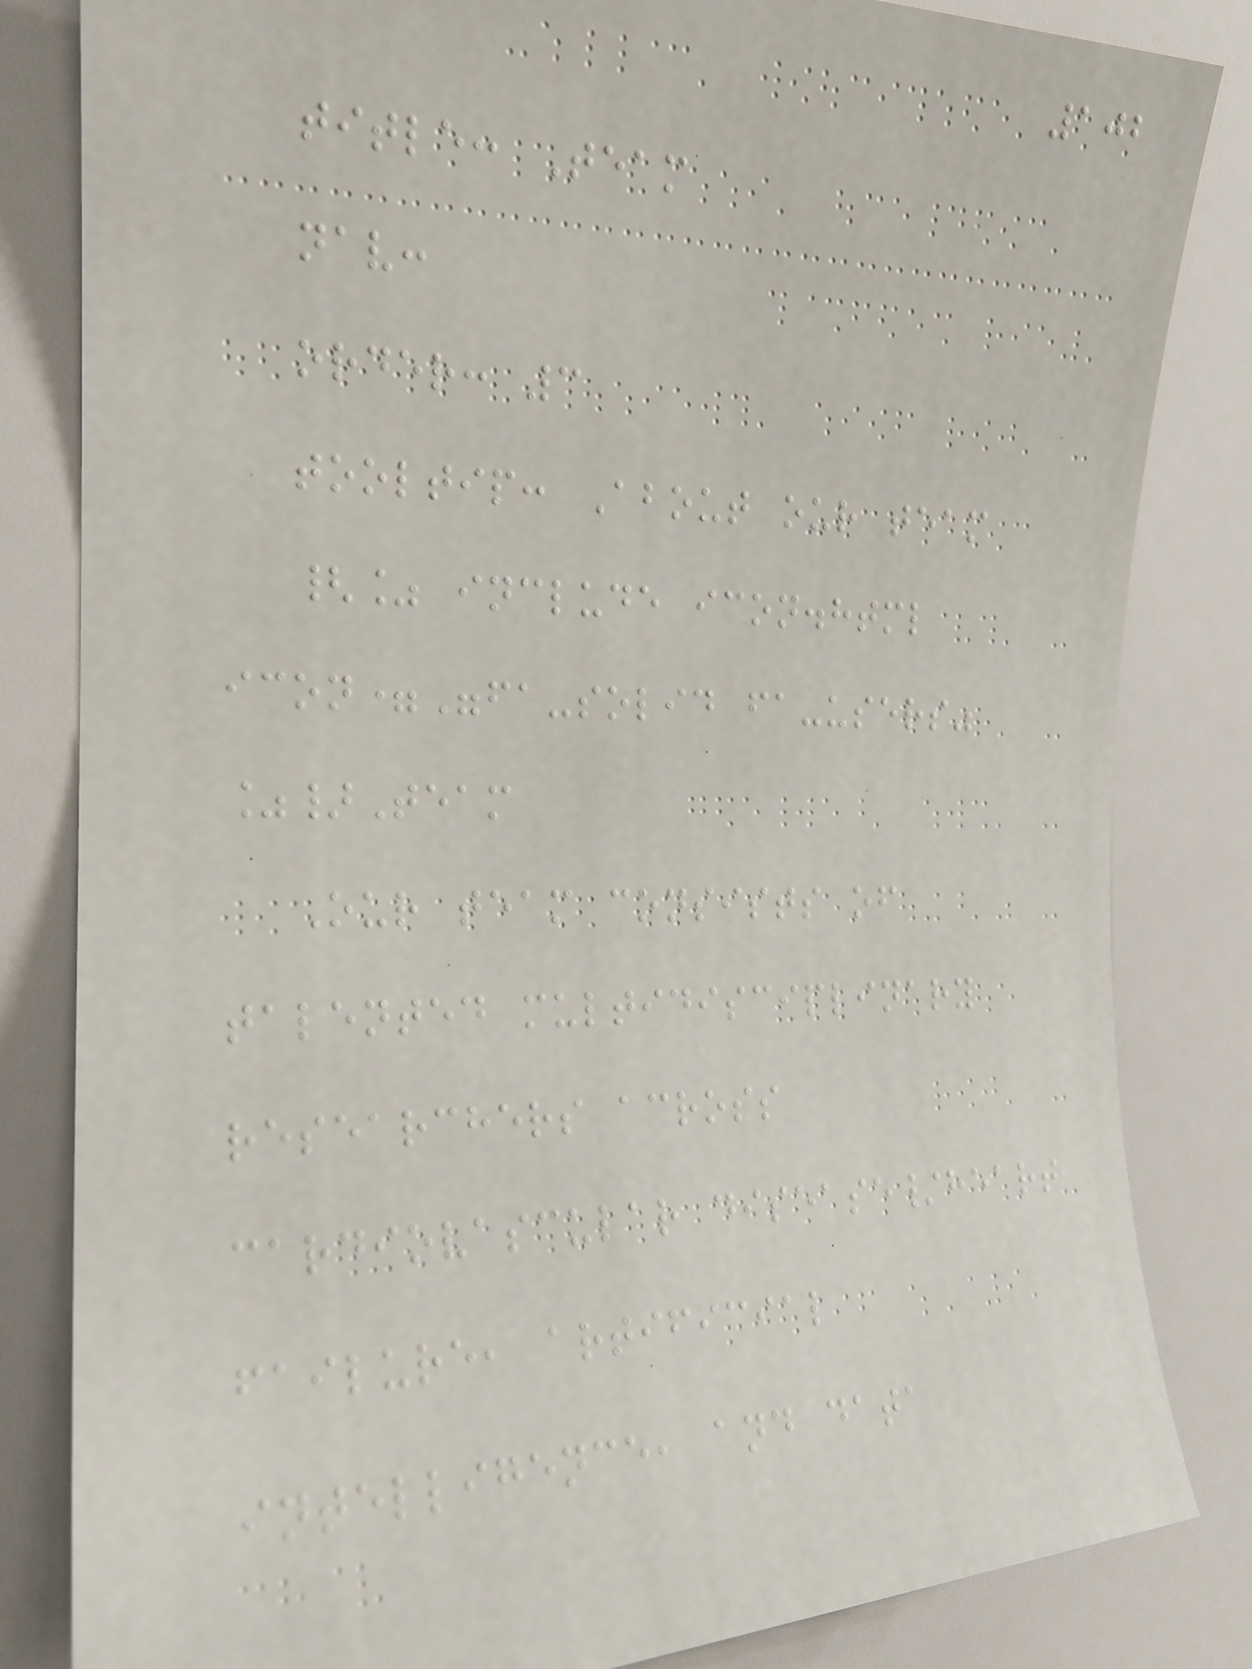102
title: Team
nav:
order: 3
tooltip: About our team
{% include icon.html
icon="fa-solid fa-users"
%}Team
Our team consists of
talented multidisciplinary
researchers across
cardiovascular disease/heart
failure, artificial
intelligence, and data
